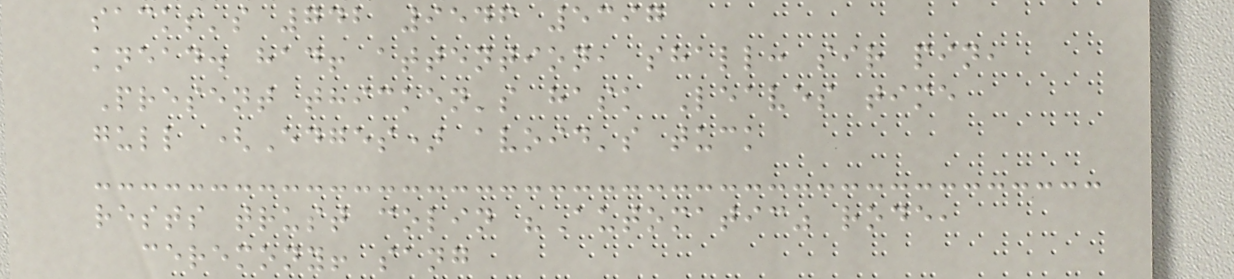sacks's 742 9546 5397
knead. had! attention, shall: sir pin,
Present thicken's hask Leaves time
gull (Edges) avoid's tuck
rests trust colin "Automatic" rode,
ceremony! sang
